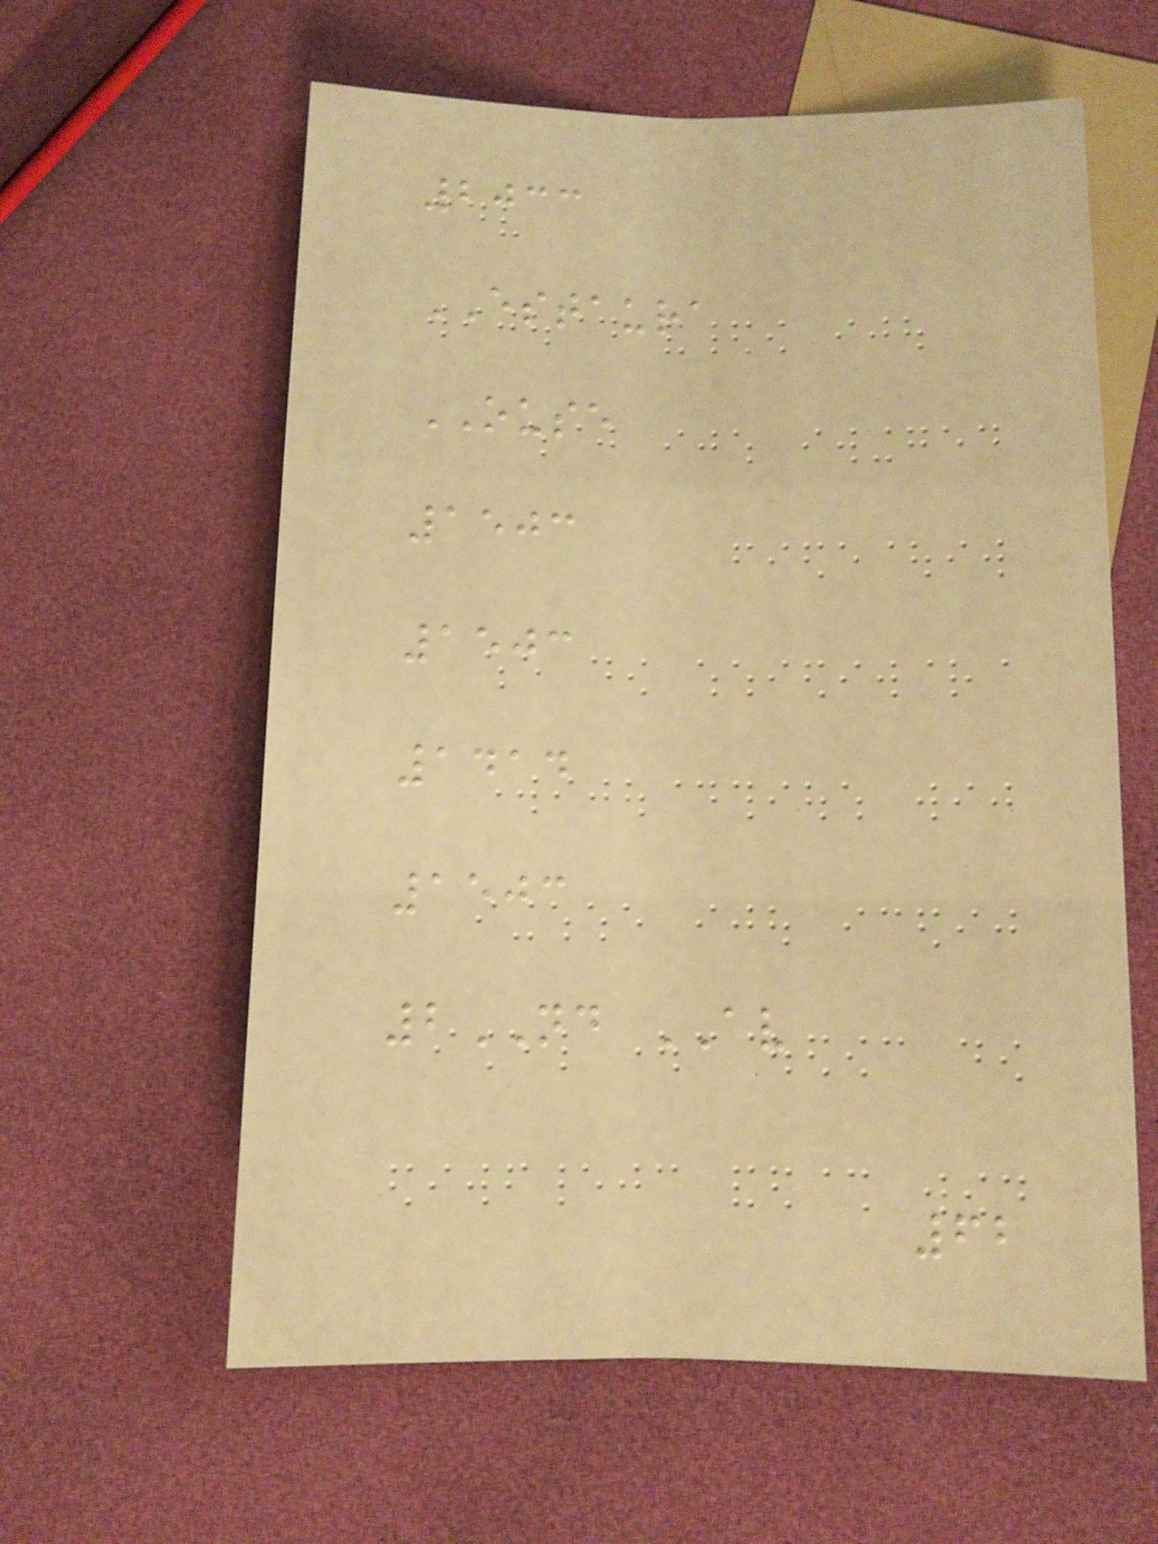2033
ESTAURA
OUSE
1503
1503
1414
1503
2ND AV
62
